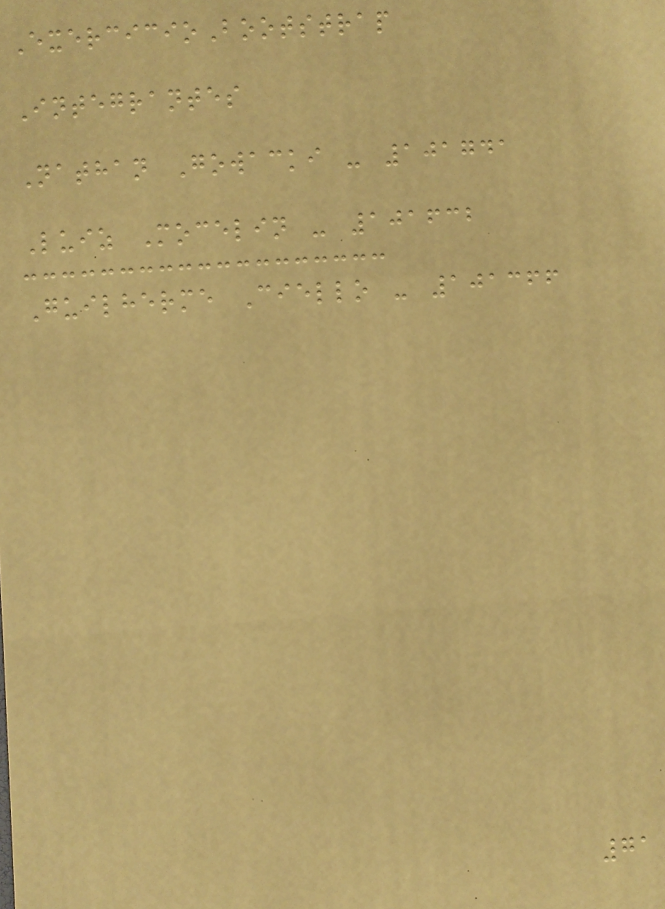ExercicioBootstrap
Integrantes
Nathan Gowacki - 101741
Luiz Mocelin - 101632
Guilherme Ciello - 101366
71
